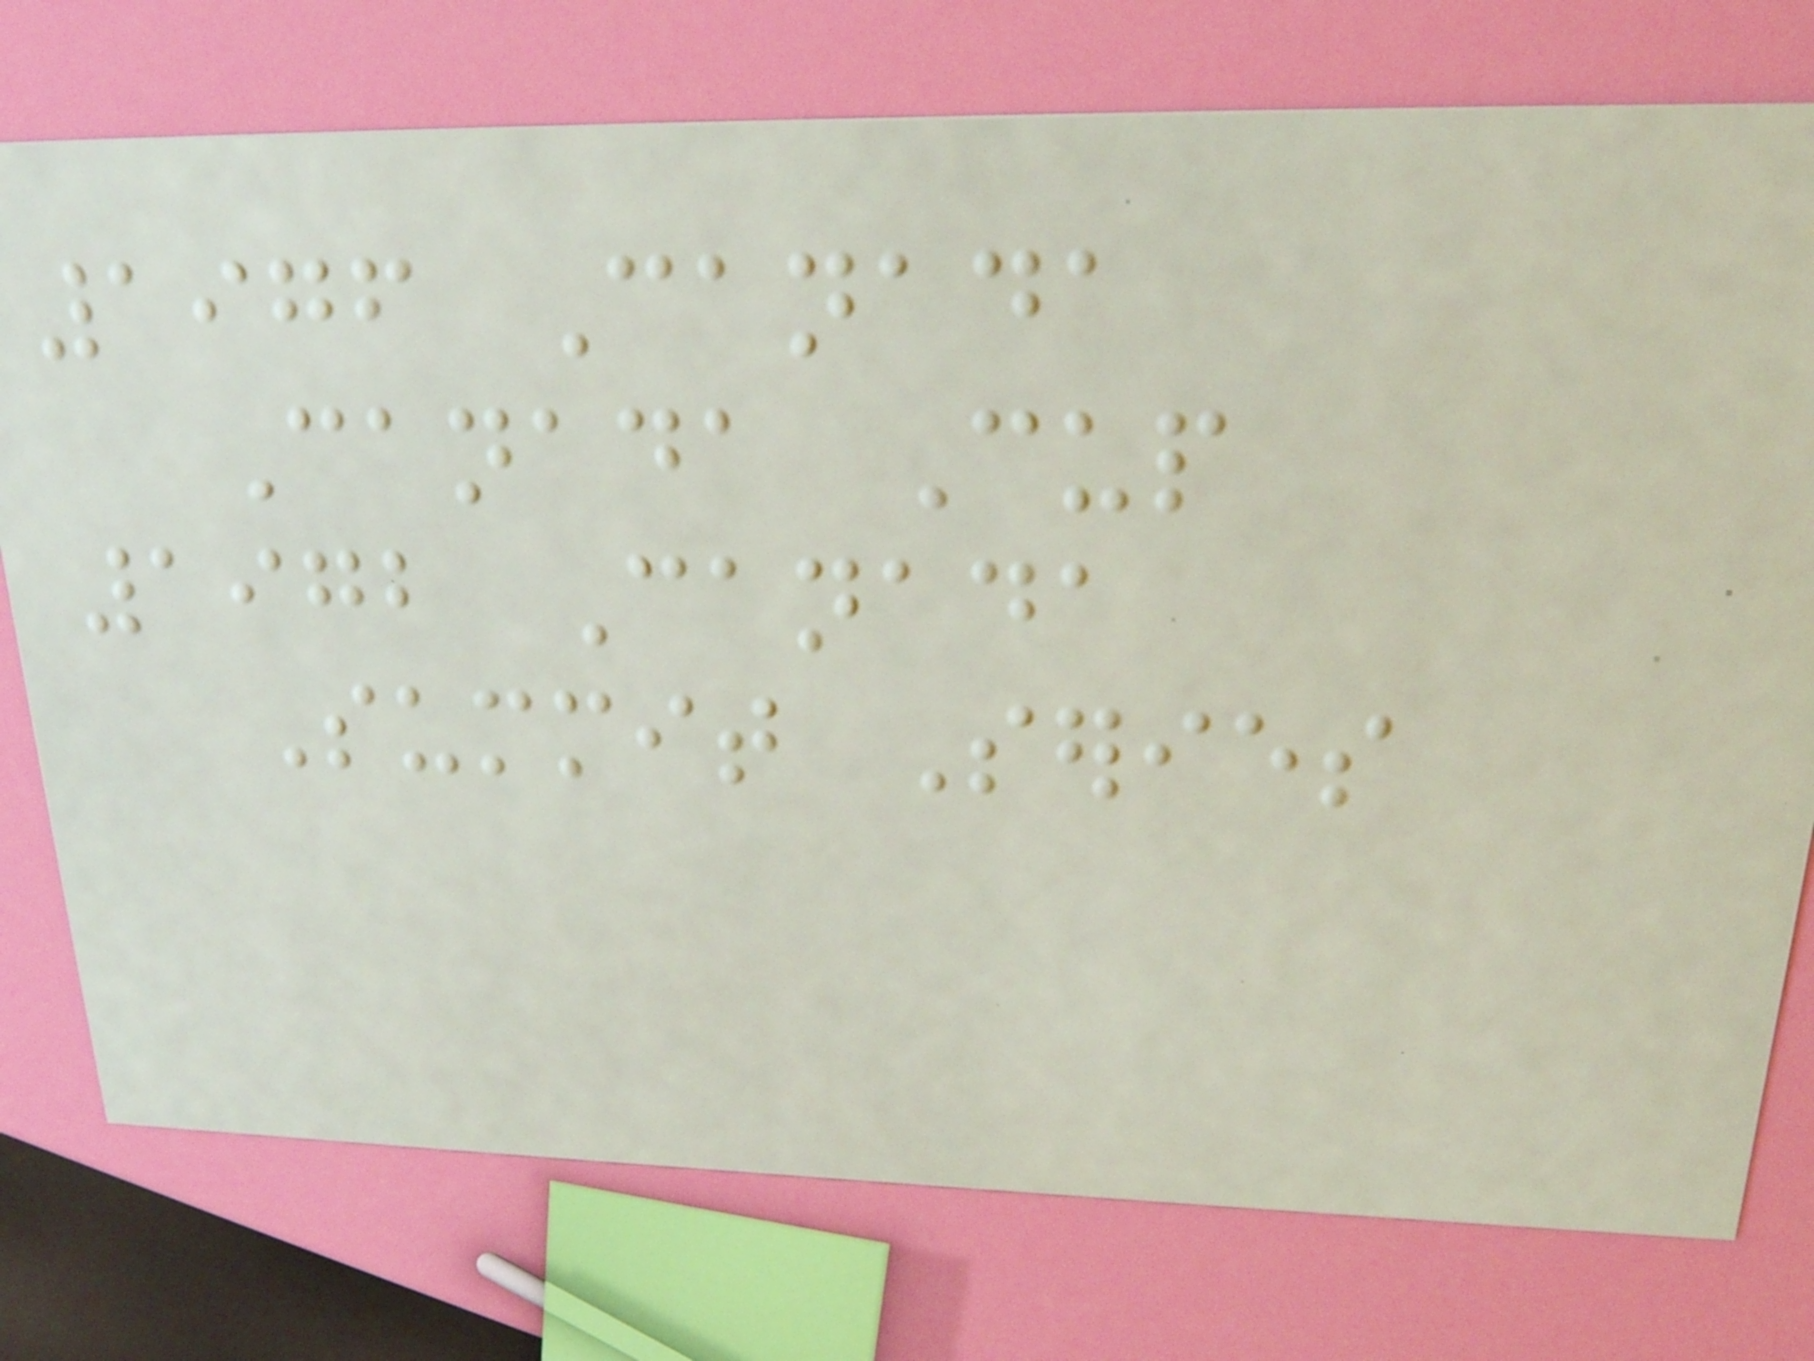1976 Canada
Canada Cup
1972 Canada
Summit Series
